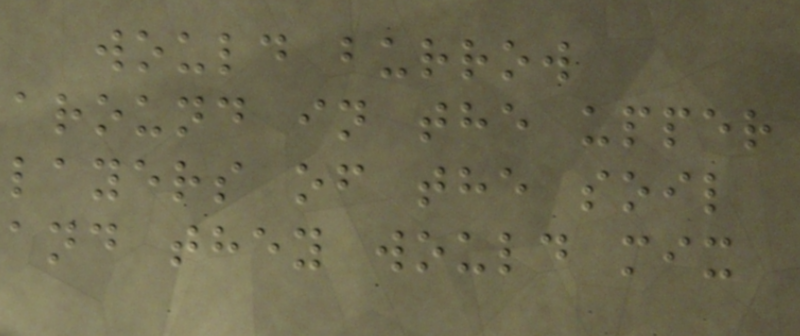would burrow
around in the upper
layers of the soil
and they would mix
